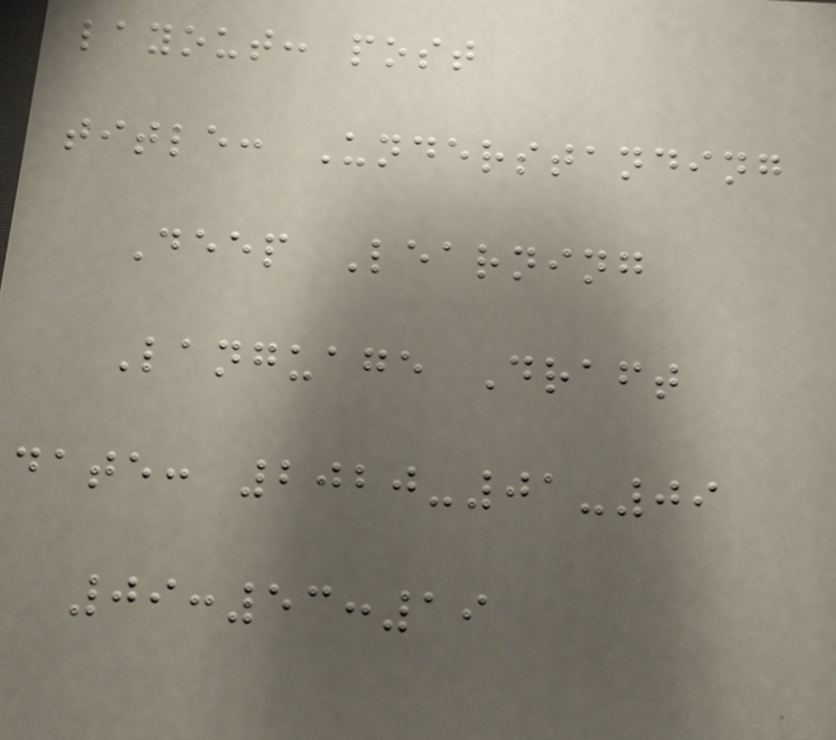layout: post
title: Understanding
Deep Learning
Language Draft
date: 2020-01-09
09:53:19
